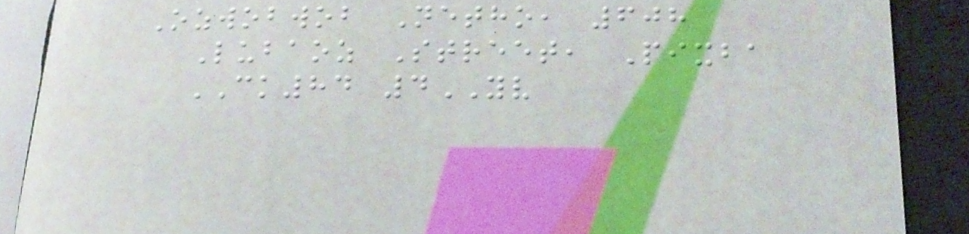Ozwobwob Netho, 608
Lubaoz Street, Pixba
CK84 4YV
